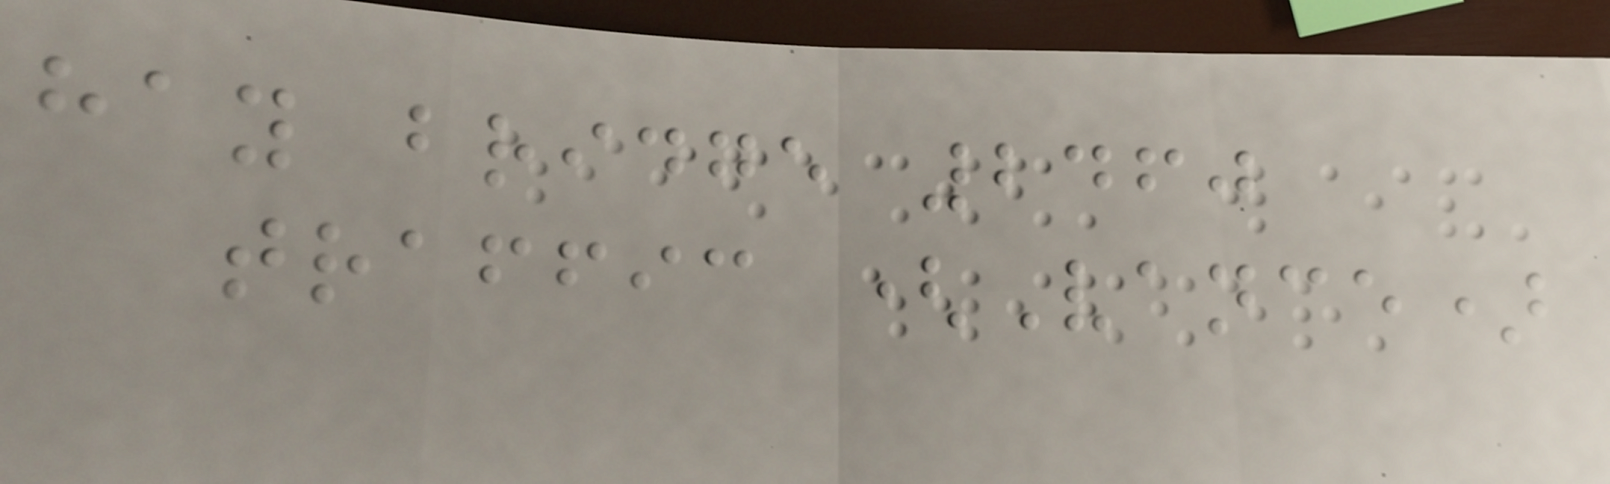hay bridge 2460
traffic (Vance)
